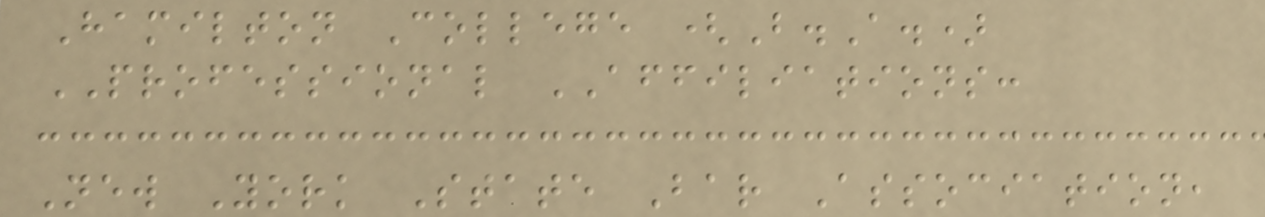Hamilton College (B.A.)
PROFESSIONAL AFFILIATIONS:
New York State Bar Association,
